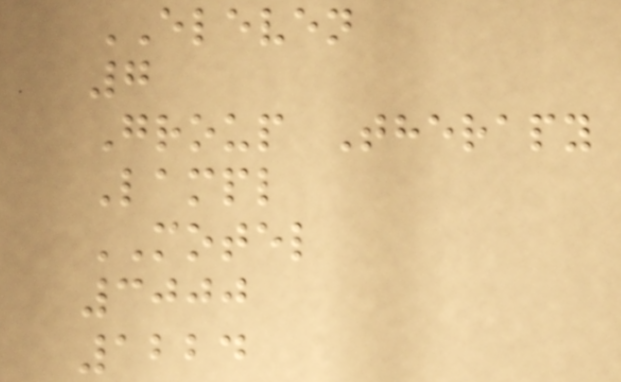ELEVEN
7
Group Therapy
Lampl
MOTEL
3000
1224
